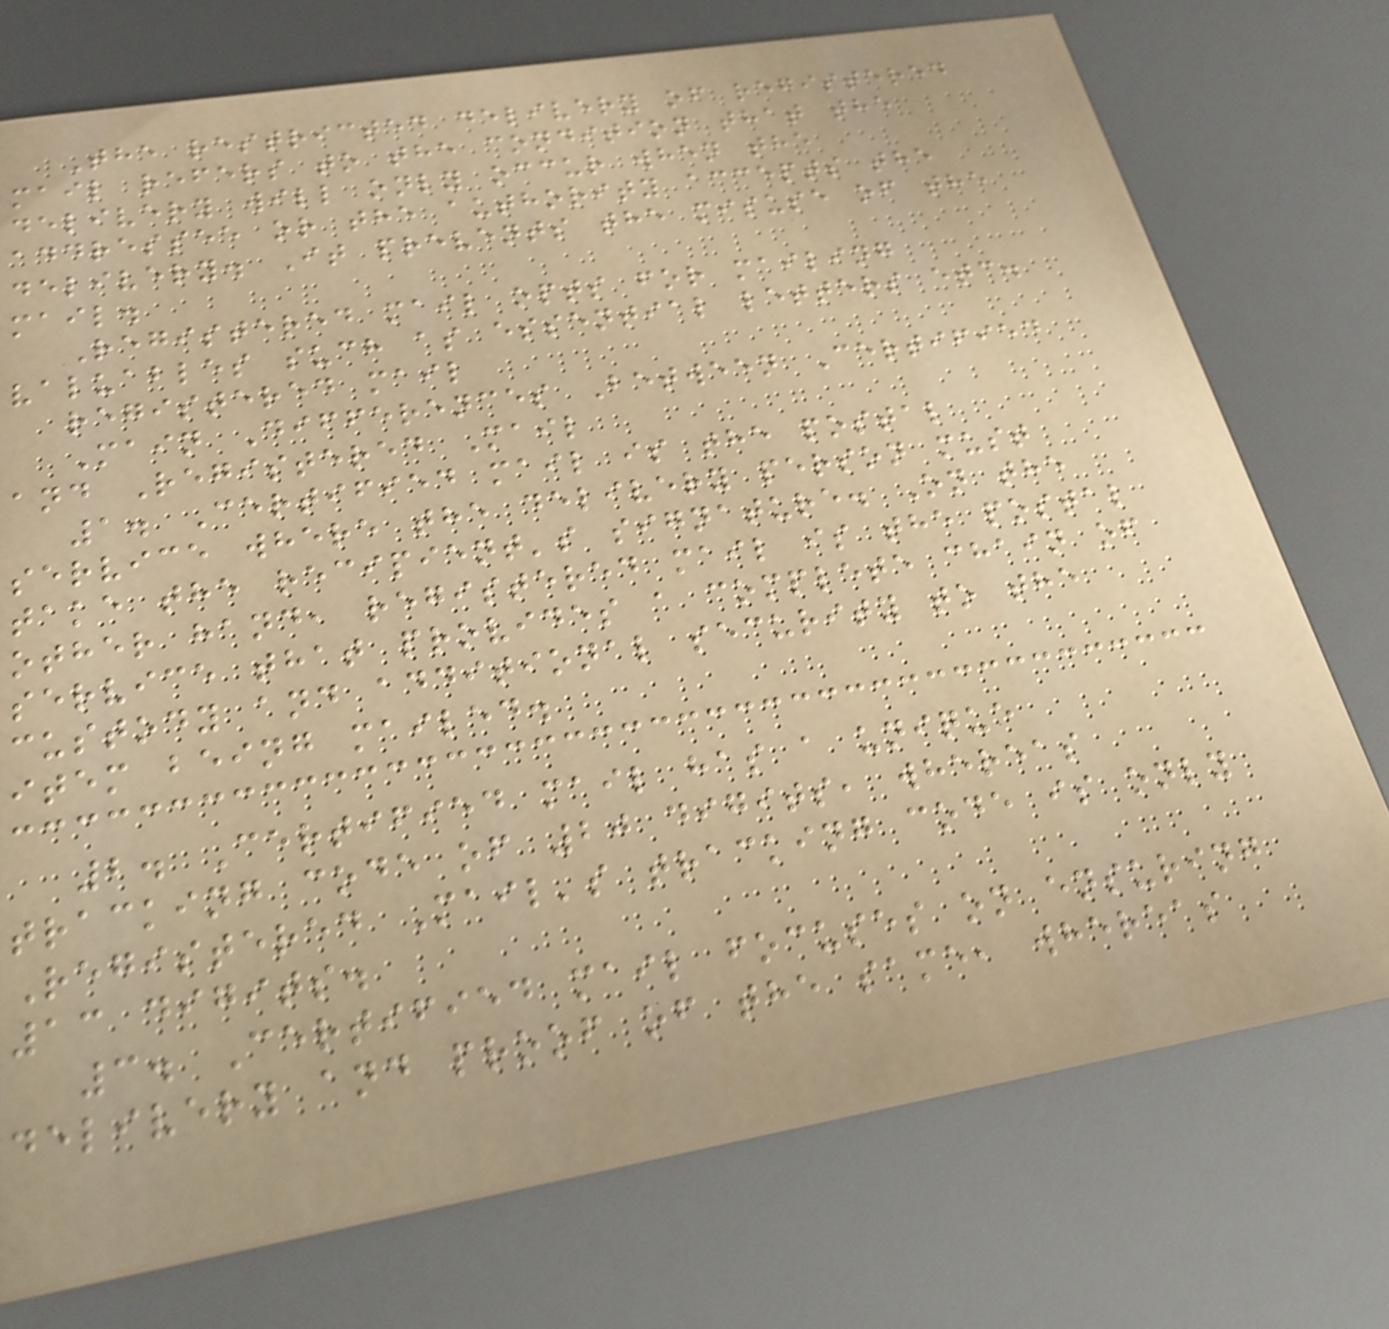The restricted delivery of registered
mail refers to the condition that the
delivery will only occur when the
addressee or the authority accepts the
delivery. It prevents the misuse of the
mail.
Registered mail opts for mailing
valuables such as essential letters etc.
registered mail
Main Differences Between Certified
and Registered Mail
1. Certified mail is the postal
service where the delivery person must
take the recipient's signature. On the
other hand, registered mail is the postal
service that provides a complete chain of
custody and additional security to the
item being mailed.
2. Certified mail has a unique
tracking code of 20 digits, whereas
Registered Mail's tracking code is only
13 digits.
3. Certified mail focuses on ensuring
delivery and proof of the same, whereas
